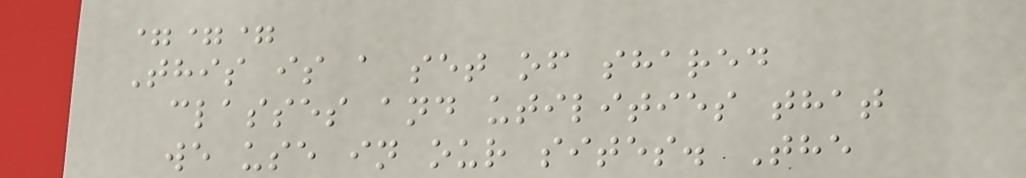===
This is a set of shared
classes and utilities that
we use in our sites. The
